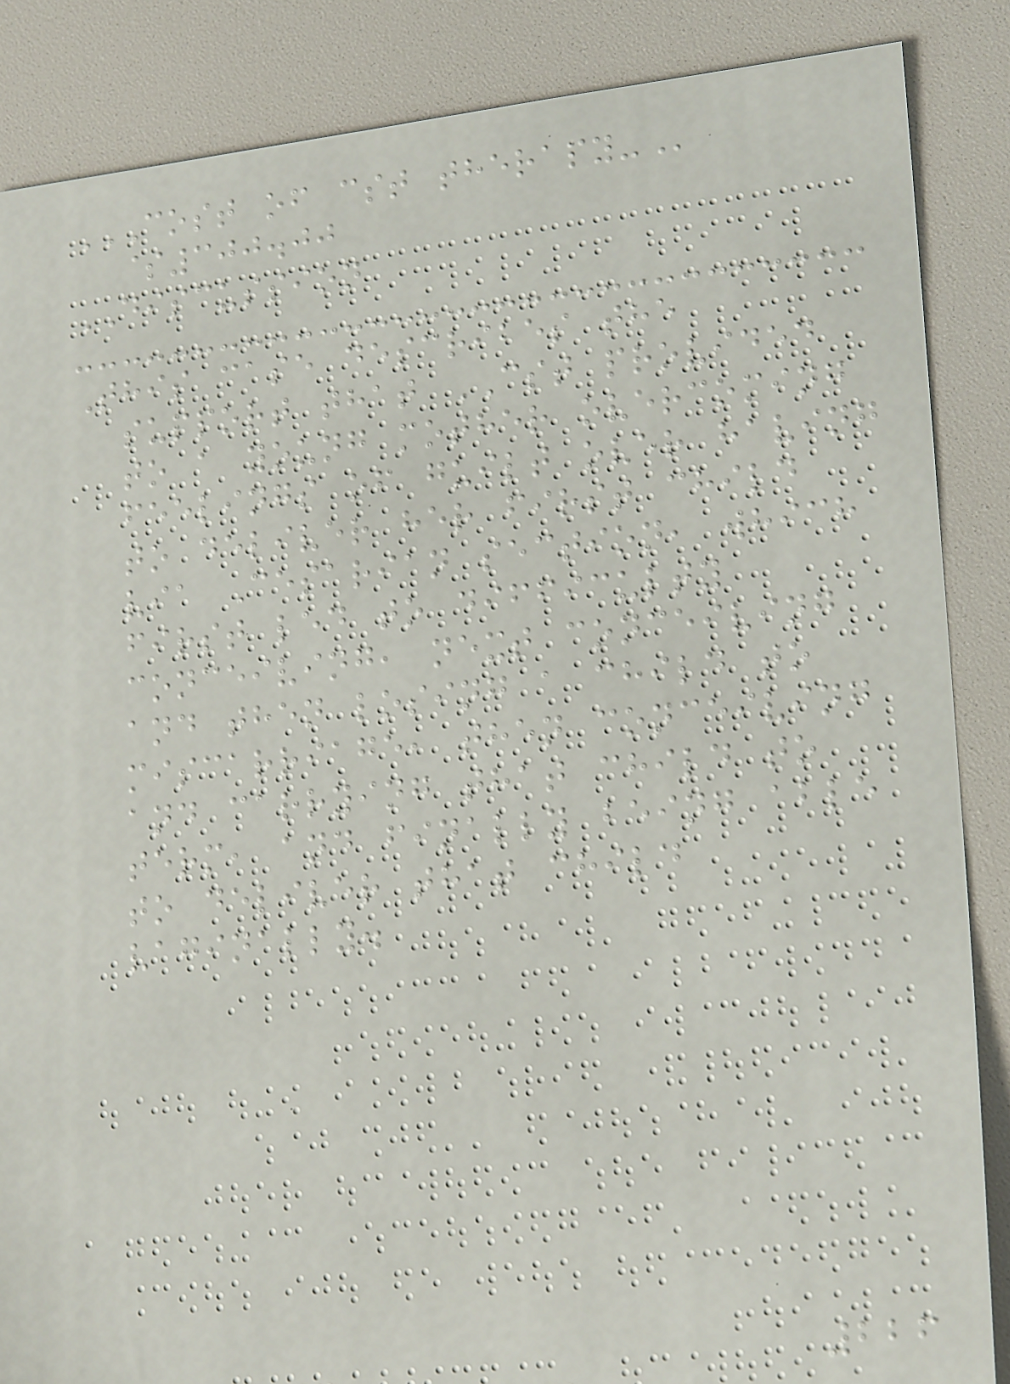COST OF CST THERAPY-
$300.00
DISCUSSION
This case describes the
support that CST provided
to a young mother overcoming
feelings of guilt over having
to deliver her first child
via Cesarian section, which
first led to difficulty
conceiving, next conceiving
and then losing a child to
miscarriage, then conceiving
and carrying that child to
term, and finally being able
to deliver that child
vaginally.
226
